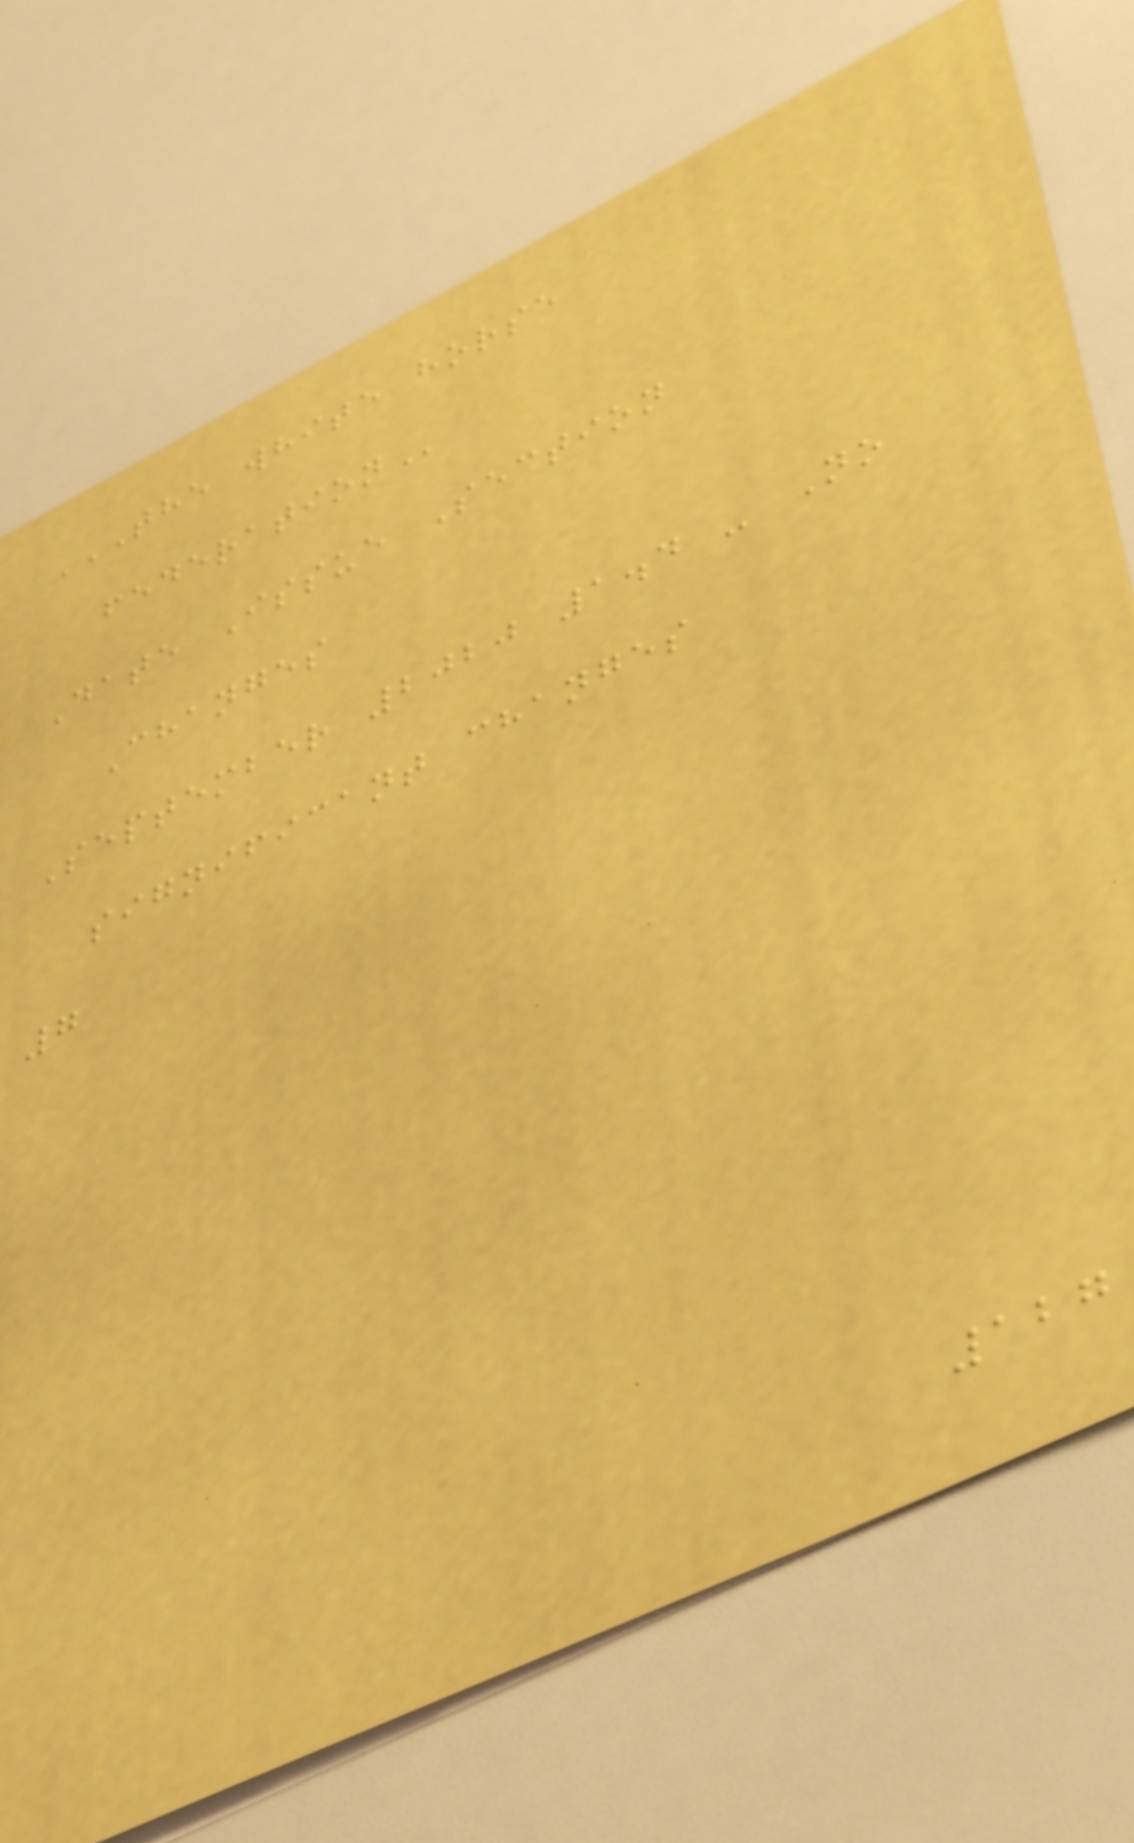THE WHITE HORSE
FEDERATION
Date Issue Section
Changes
September 2020 1.4 - No
significant changes
7
127
